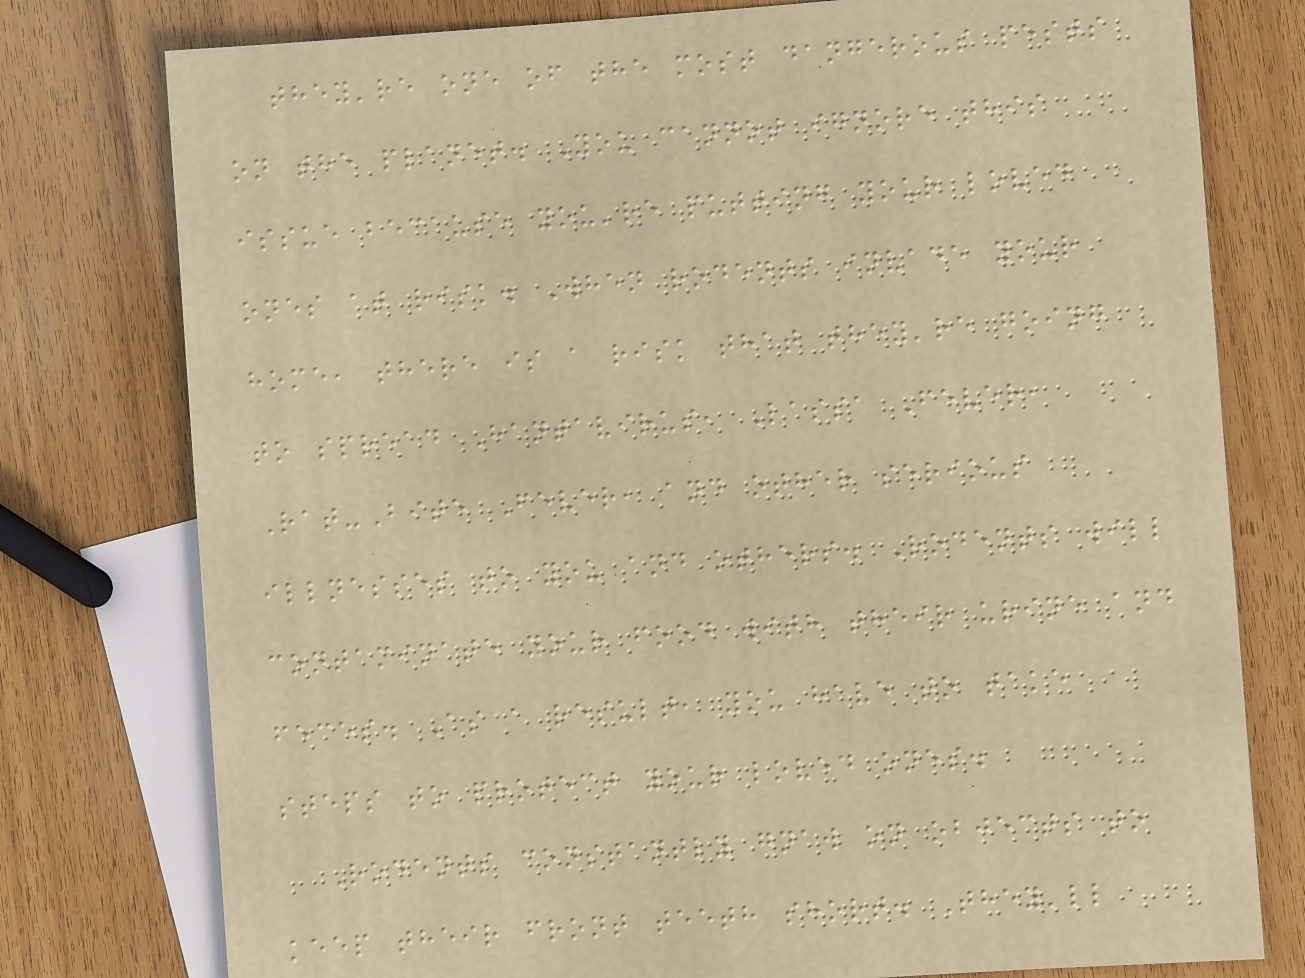they're one of the most dangerous pests
on the planet. You cannot ignore this
issue because you're putting your loved
ones at risk. When rodents invade your
home, there is a risk that they're going
to spread Hantavirus, Lassa Fever,
Rat-Bite Fever, and other serious
illnesses to you and others. Rodents will
contaminate your food with their urine and
feces. As a result, you have to take
steps to protect your loved ones.
Rodents constantly gnaw on objects to
keep their front teeth short. They'll
